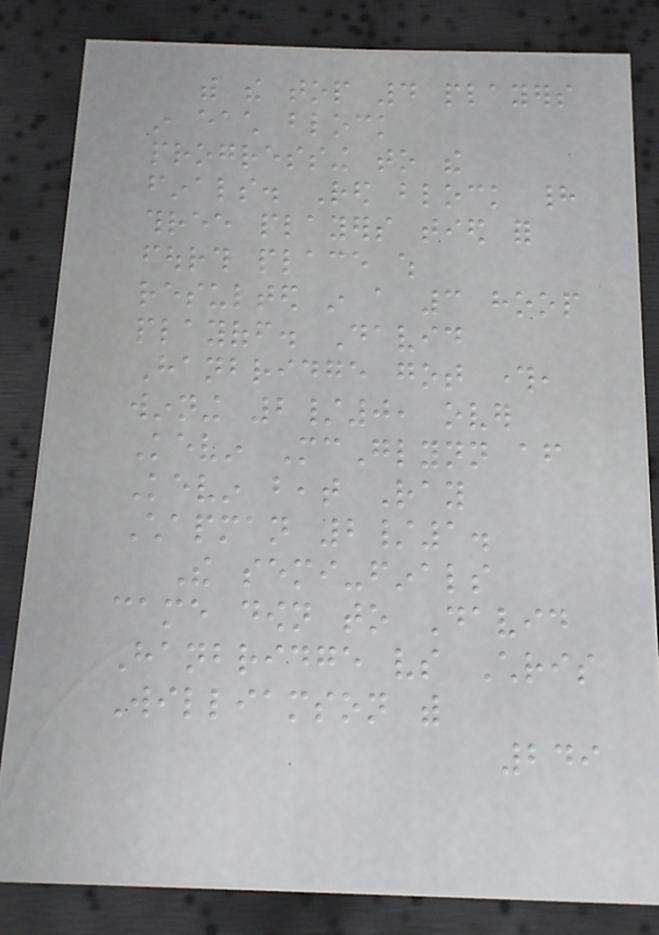with the top 4 players
in each block
progressing to the
finals. Red block had
three players tied for
fourth place which
resulted in a 3 hoop
playoff. David
Hanbridge got through,
winning 2/0, over
Kevin McGlynn after
Kevin beat Ray
Chapman 2/1.
The semi-finals
came down to David
Hanbridge vs Chris
Williamson with
249
